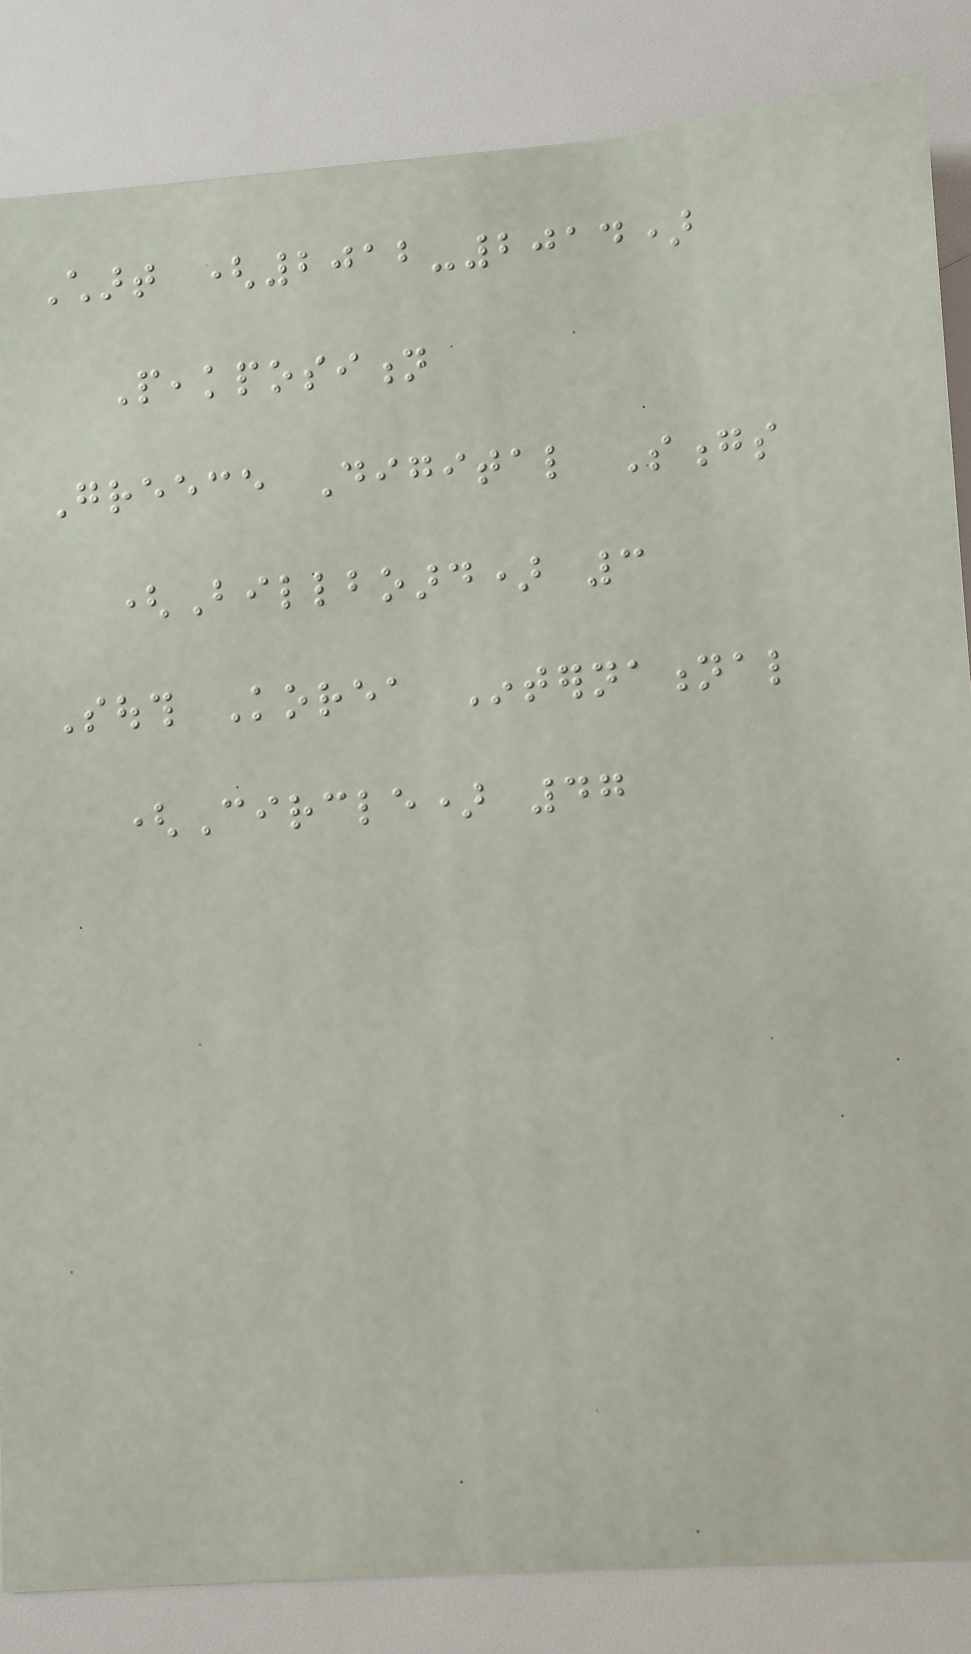Chart (2012-2014)
Peakposition
Greece Digital Songs
(Billboard) 3
South Korea International
(Circle) 47
